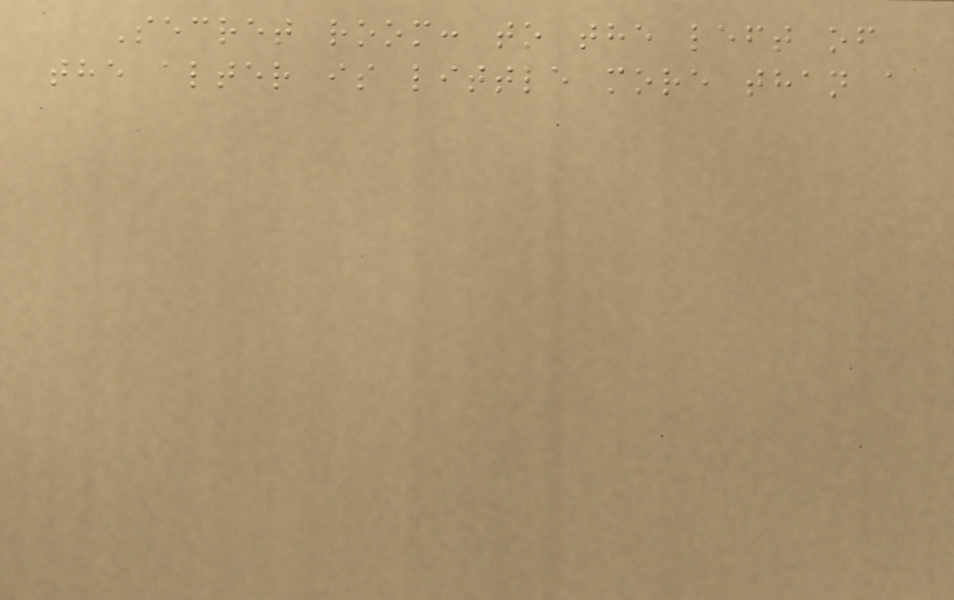Secret room: to the left of
the alter is little more than a
